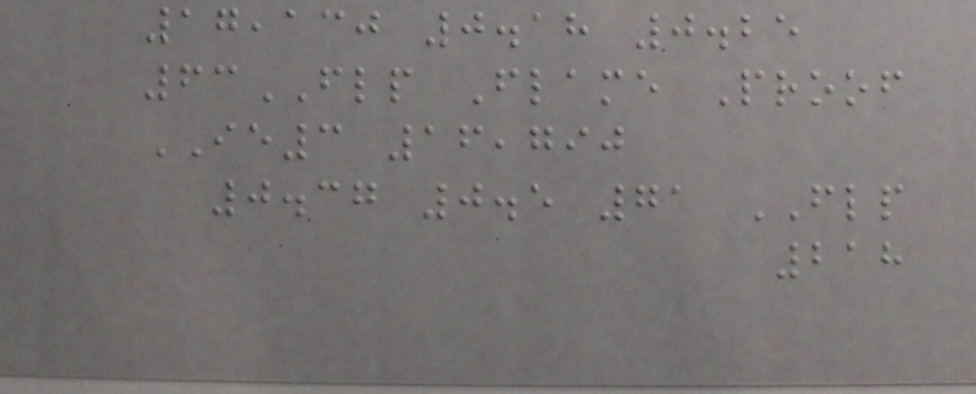17,130 0.18 0.25
63FLP Flame Proof
IE3 16,790
0.37 0.5 71 FLP
218
